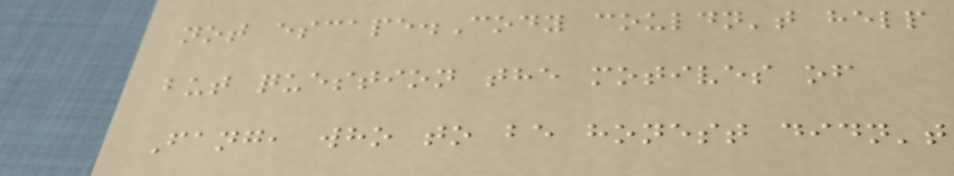not escape.Cody couldn't help
but question the motives of
Fang, who to be honest didn't
